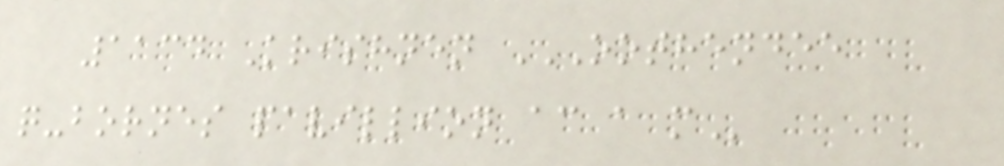1134 Krishnen OOTHENDEE
Q-BORNES PAVILLION AC A M
